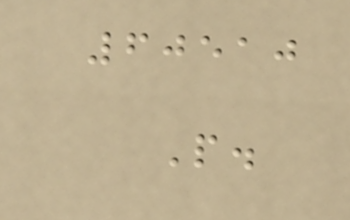60510
P.
